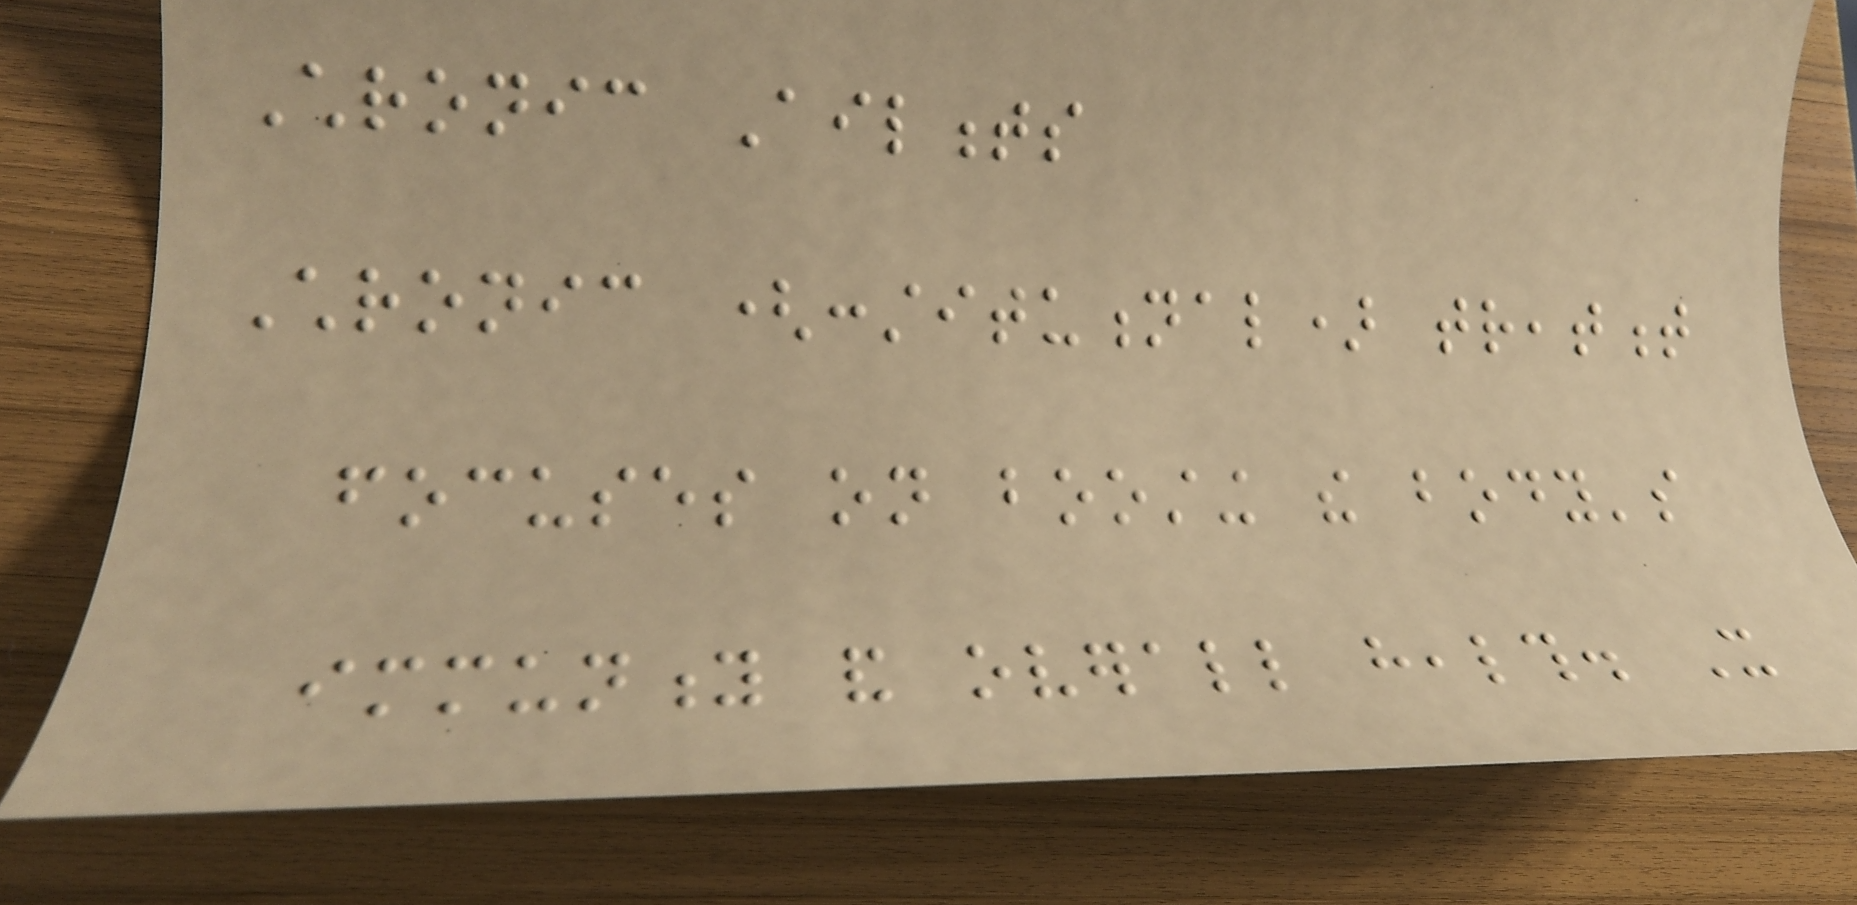Chronic Ailments
Chronic (constitutional) treatment
focuses on boosting the body's
immunity and overall health. It
